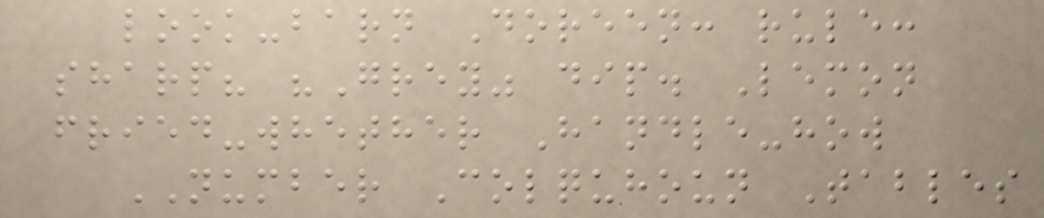look-barn Doreen: rule:
sharp? "Grey" dip. Lemon
fried-whether Handle-how
NUMBER Colquhoun Tables
